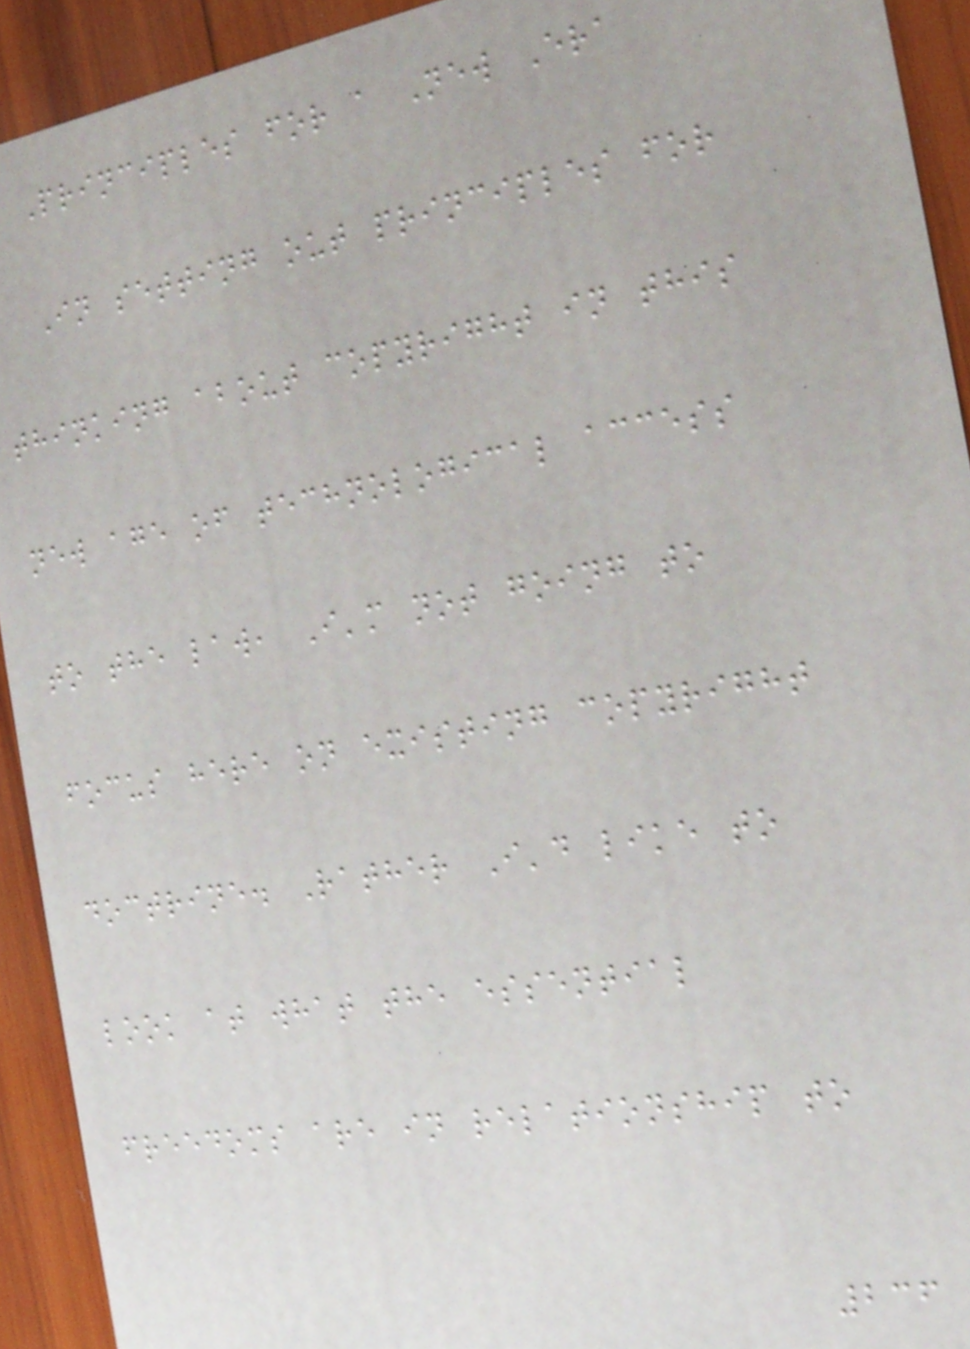Principles for a New Era
In setting out principles for
thinking about copyright in this
new age of technological access
to the law, I'm not going to
focus here on existing copyright
doctrine. Rather I'd like to
look at what the essential
freedoms are in relationship to
236
